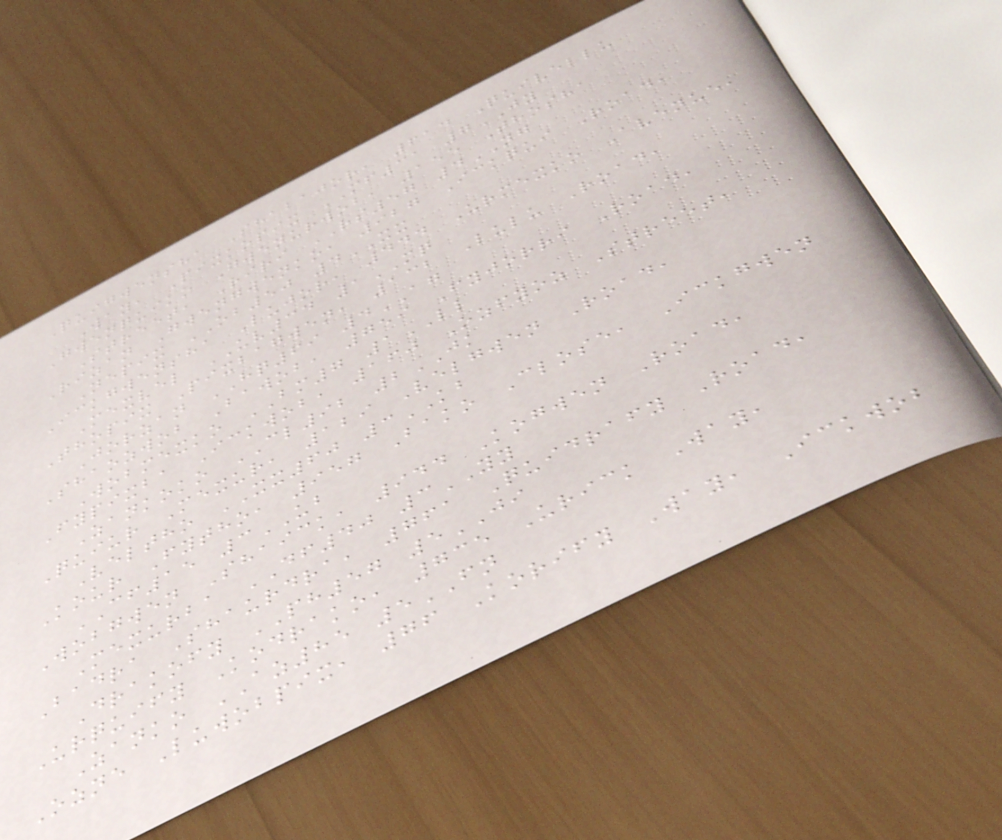Quigwensha Shabajor, 614 Quivellu
Way, Pixkopix MF31 7JY
Gwenquiko Gwenurwob, 155 Thosha
Street, Riri RS57 4NG
Rizan Gwengwenko, 927 Ickqui Road,
Nepix OB50 4XX
Ickgwensha Lujor, 444 Urmexko Avenue,
Mexvel UV34 1MQ
Thopix Pixbagwen, 132 Lulu Road,
Jorzan HQ69 4AG
Shaozwob Bawob, 759 Fyjorri Road,
Wobmexko BM7 1LL
Fypixba Ickwob, 160 Ozfyoz Street,
Zankoko CL92 2JK
Quiur Mexur, 129 Velgwen Road,
Veltho XX60 3KB
Kour Fytho, 957 Bako Close, Ickgwen
CF15 3UB
Wobgwen Shaick, 944 Kogwen Road,
Mexurba DF40 3YY
Badra Shaurdra, 761 Quidrafy Road,
Drakofy PH57 5JI
Urquify Kodrako, 735 Urick Way,
Zanko AZ85 5FN
Ozne Luwobpix, 76 Korify Way, Ickwob
